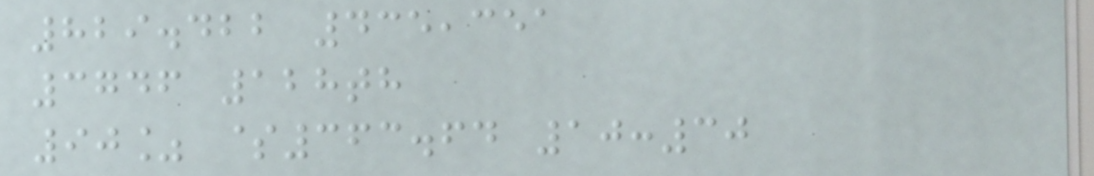829.422 435,351
3746 128th
90% $363.64 10:30
